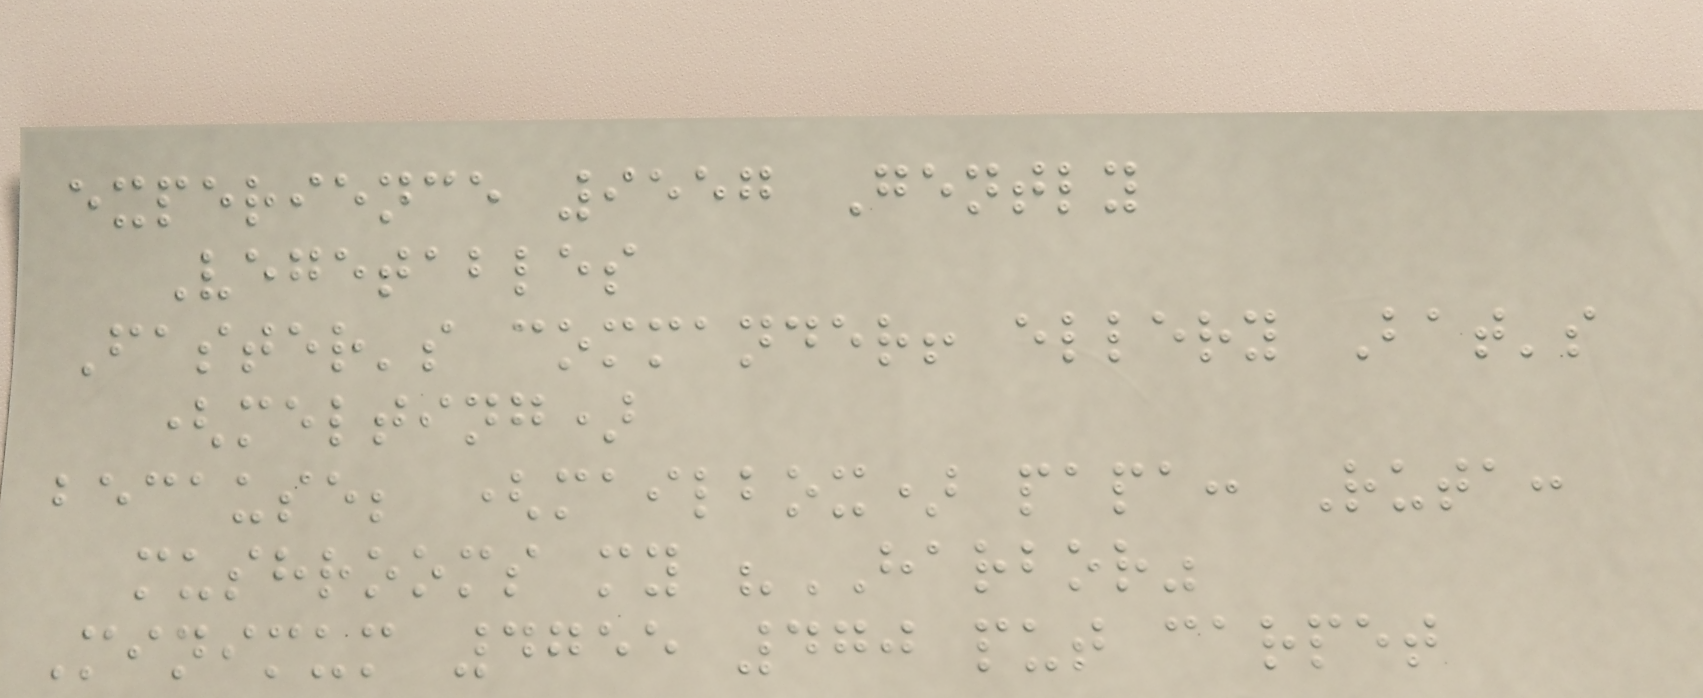experience 9557 Gently
Vegetables
Faster's commander! ellery Bat's
(melting)
because; (mailbox) papa: Ruta:
mushrooms my "HARBOR"
Minimum 4755 470 put carpet
